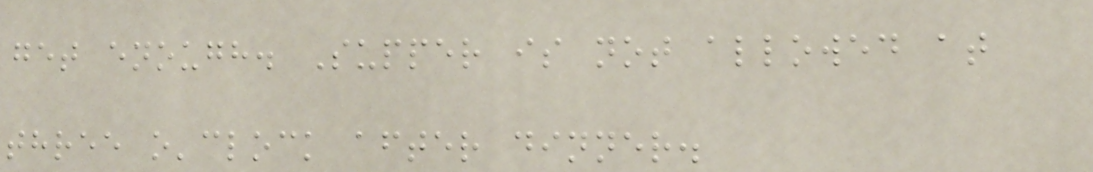get enough. Supper is not allowed at
three o'clock after dinner.
